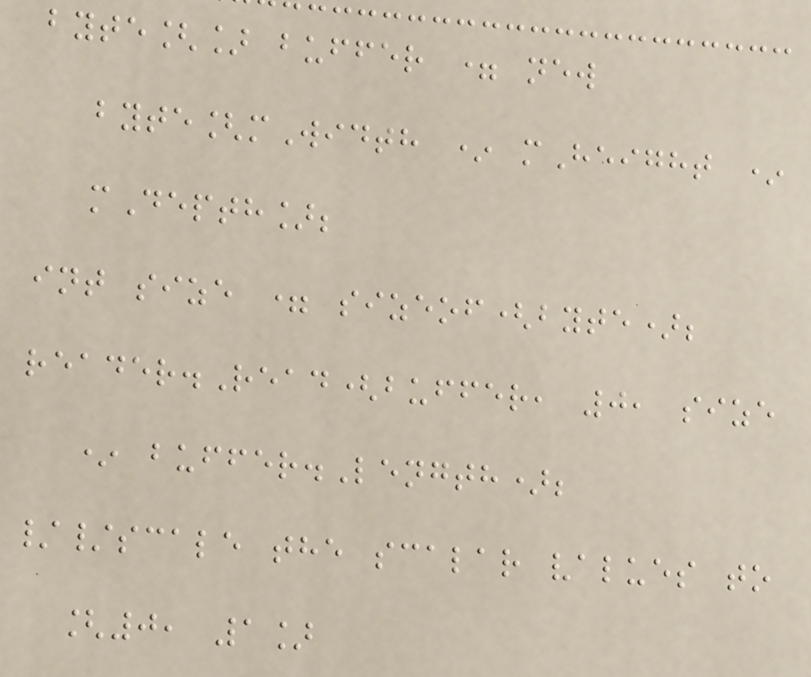byte[] buffer = new
byte[mWidth * mHeight *
mDepth];
int size = sizeof(byte);
reader.Read(buffer, 0, size
* buffer.Length);
//scale the scalar values to
[0, 1]
